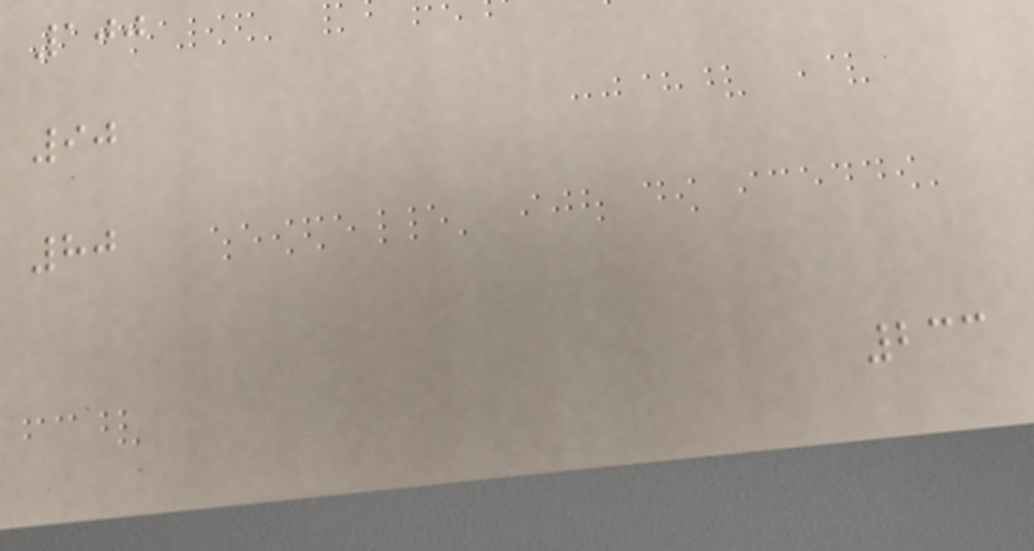100
90
80
233
